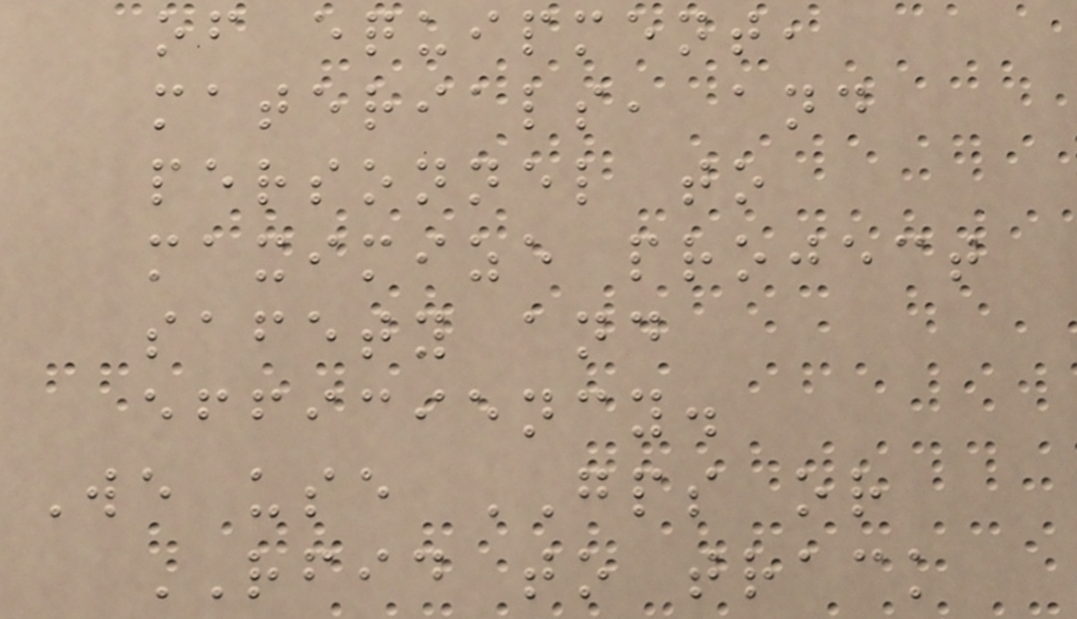of equipment,
materials, and
personnel to
maximize project
safety and
efficiency.
We use GPS or
RFID to track
